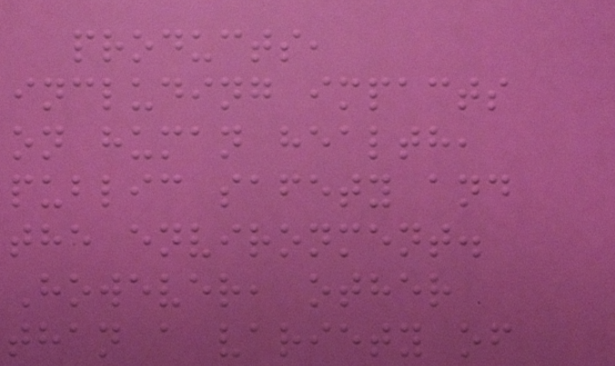products,
including impacts
on human health,
public safety and
the environment.
However, other
than a variety of
